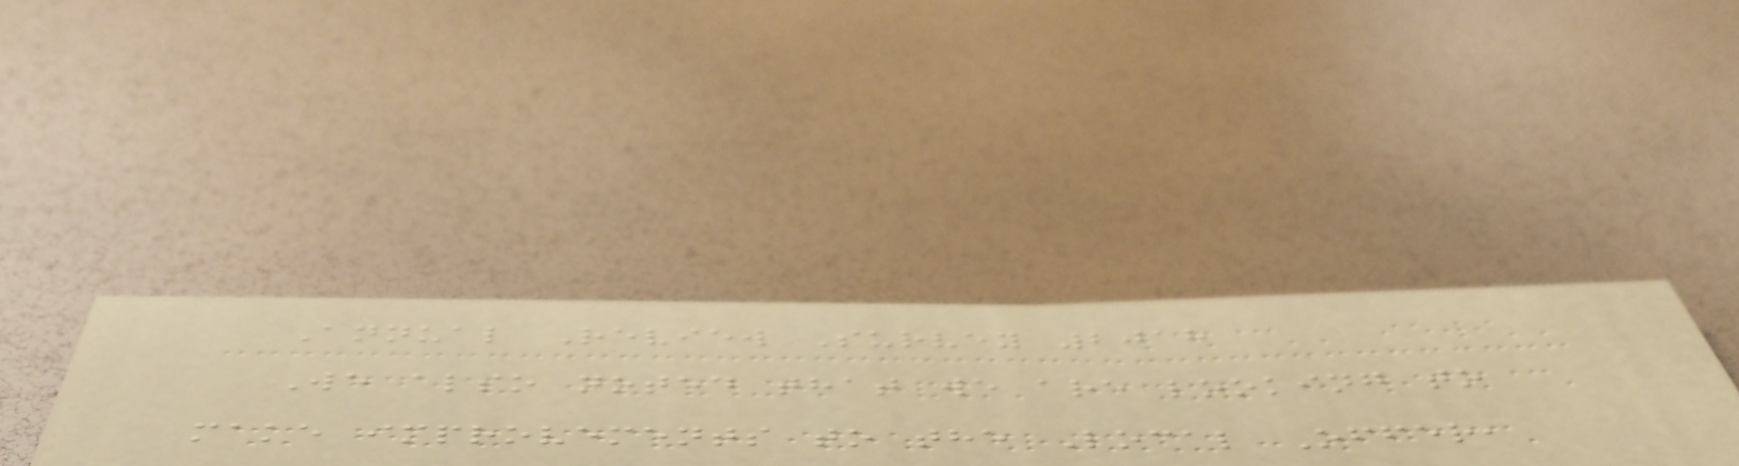Annual Review Survey 2018
We also noted that we are looking to
make improvements to the Local Offer,
